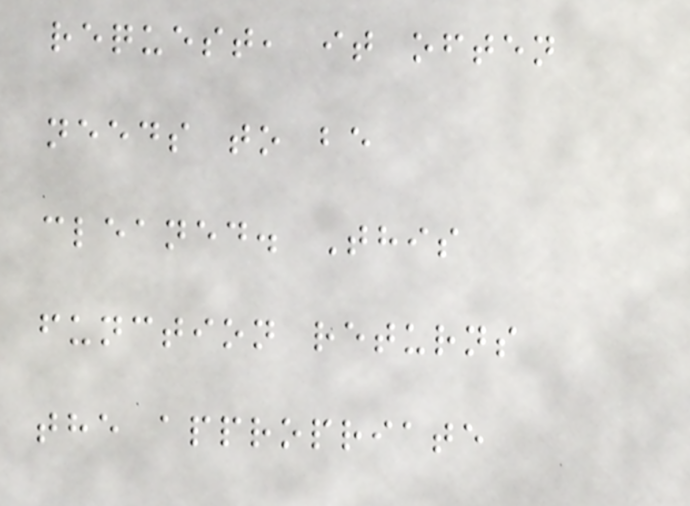request, it often
needs to be
cleaned. This
function returns
the appropriate
